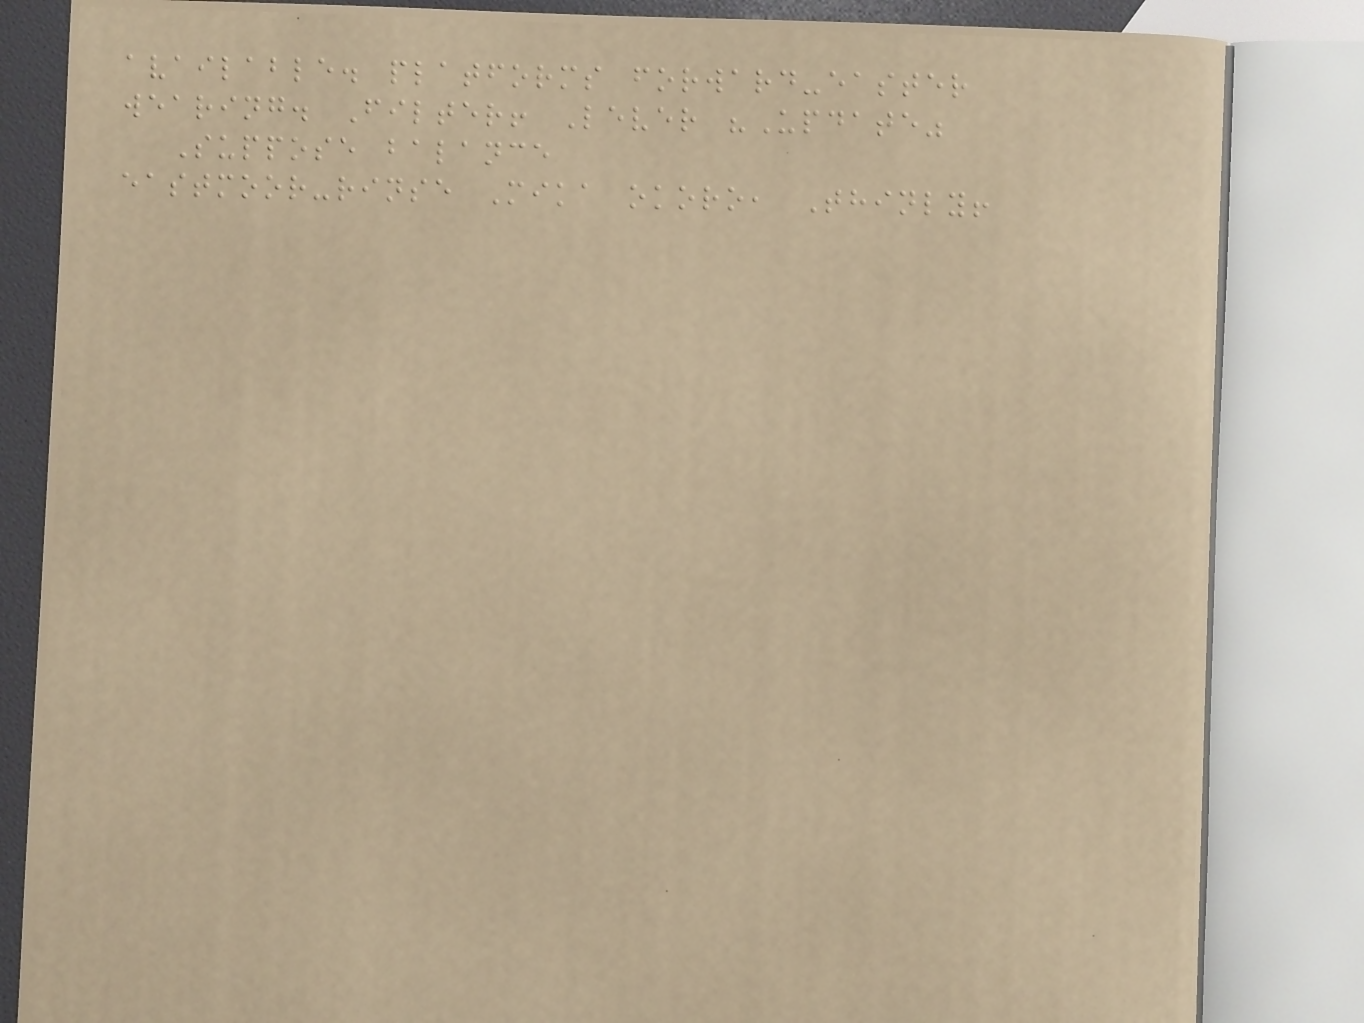available. platforms forward-easter
wearing. Filter! Lever "Update"
Suppose balance
eastmoor-rinse Mika okoro, Thinly!
